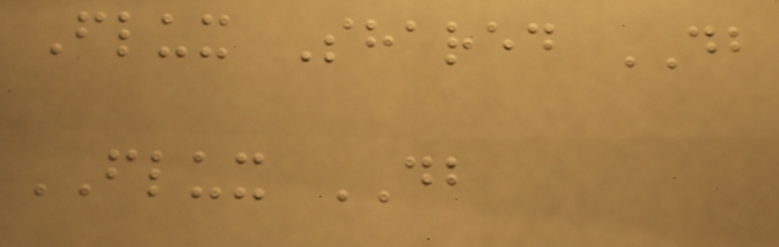Flux Shared DB
FLUX DB
